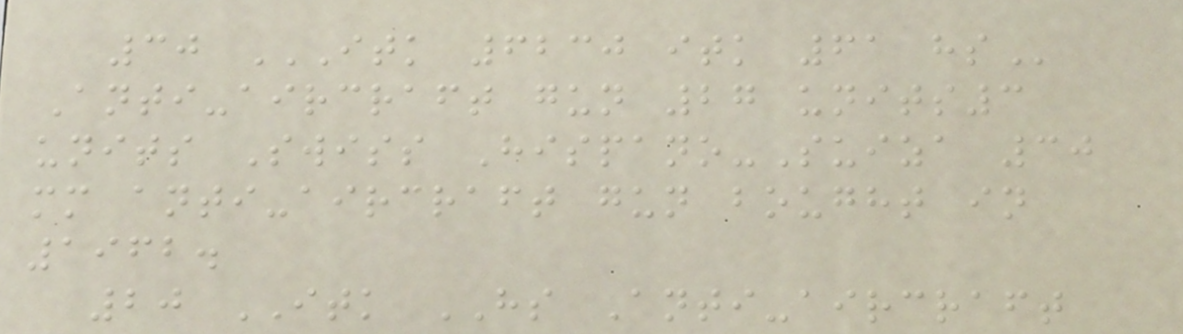30 ITK 6230 ITK 61 HS
Anti-aircraft gun 27 units3
units Swiss Hispano-Suiza 30
mm anti-aircraft gun bought in
1962.
20 ITK HS Anti-aircraft
